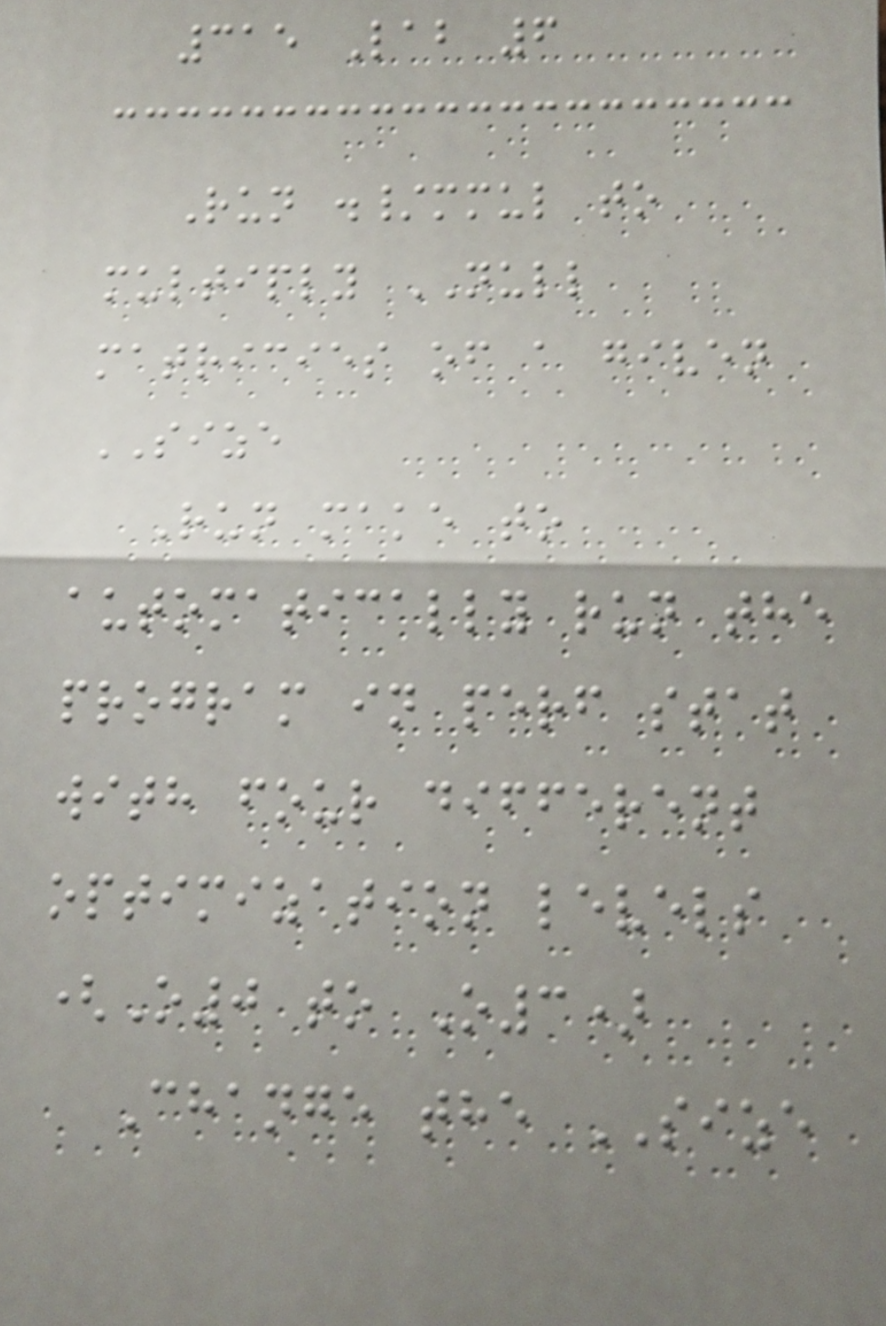315 Lab 6
Run ./mmul to
multiply NULL
matricies of a given
SIZE
Run make to
automatically run the
program in perf stat
with four different
optimization levels
(O0 to O3)
Change the SIZE
